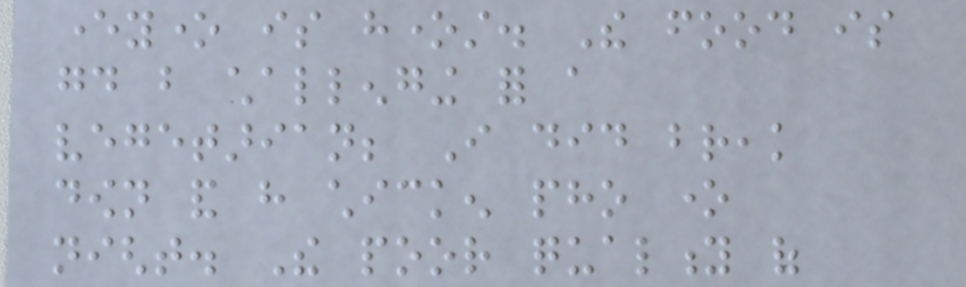everyone is honest. The food is
good but challenging for a
vegetarian; I did break
down and have chicken pho one
night. The poor quality of
